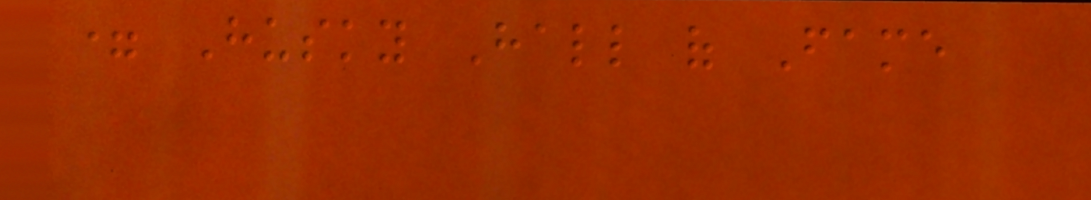= Husky Hall of Fame
